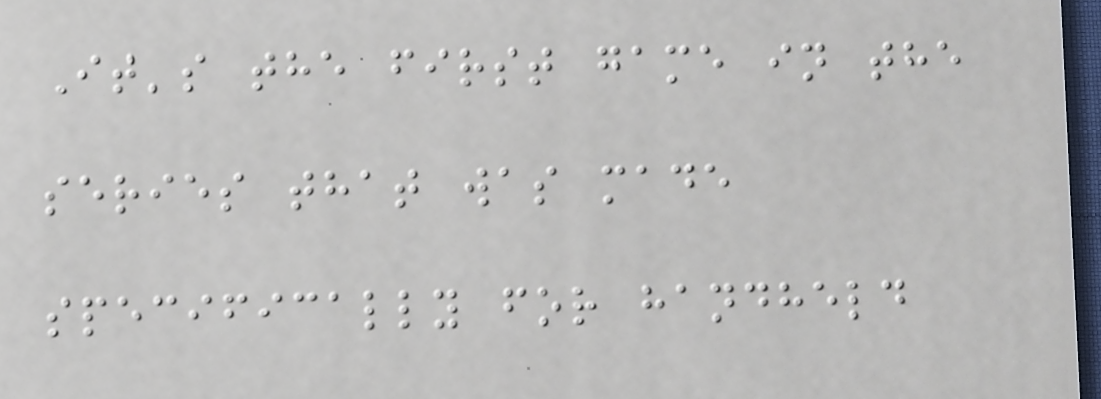It's the first game in the
series that was made
specifically for handheld
